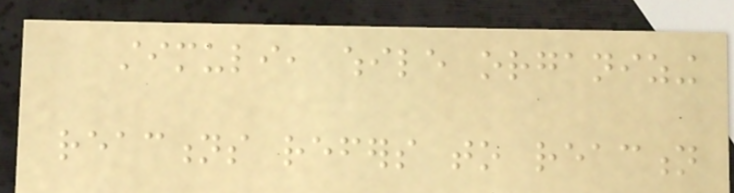stimuli, while organizing
reactions refers to reaction
